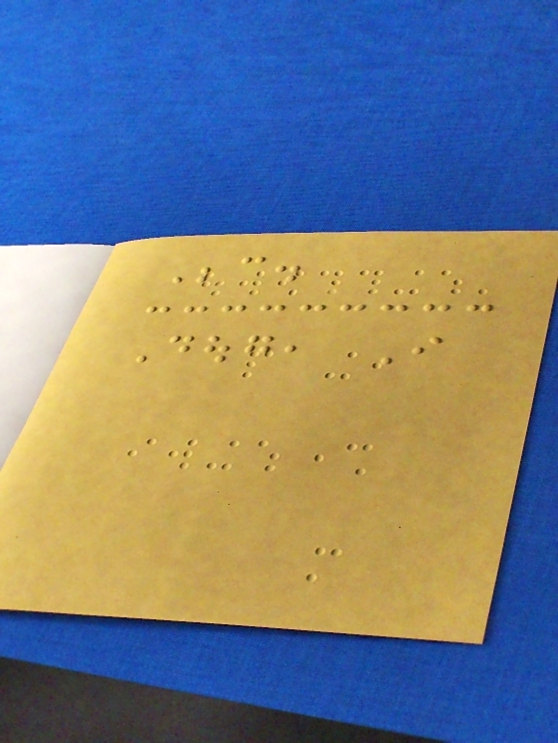Because.
Doug, I
